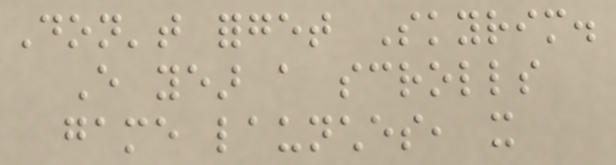Don't forget Skyrim.
Every year a scrolls
game launches, it
